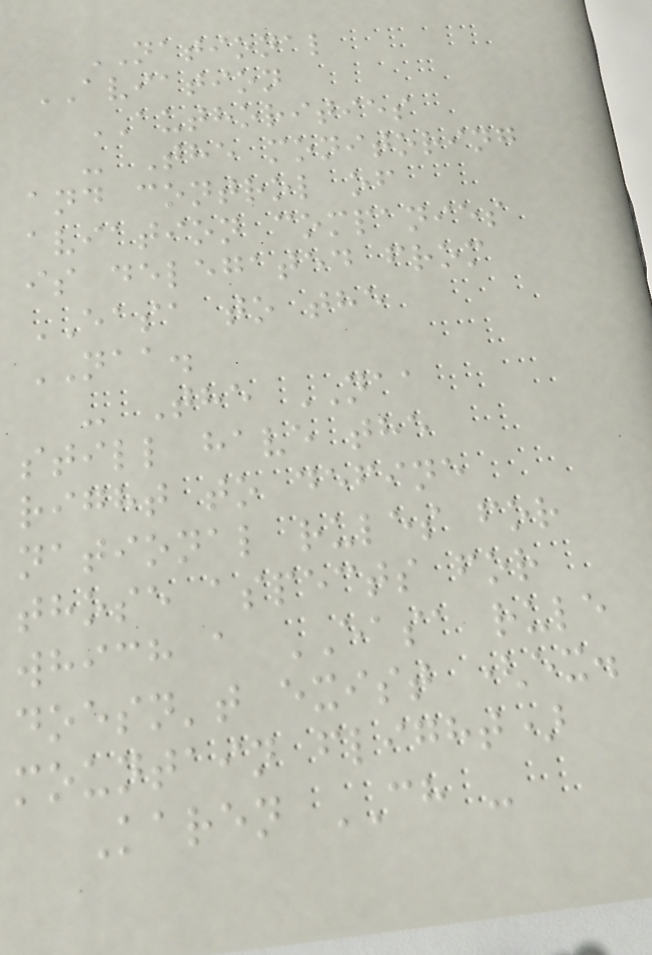NATIONAL
AVIATION
AUTHORITIES
- The monitoring
and control of
aviation companies
is delegated from
EASA to the
NAA.
- The NAA
still have the
right to define
national rules for
those aspects for
which a EASA rule
doesn't exist (ex.
mountain flight)
Karen CH -
